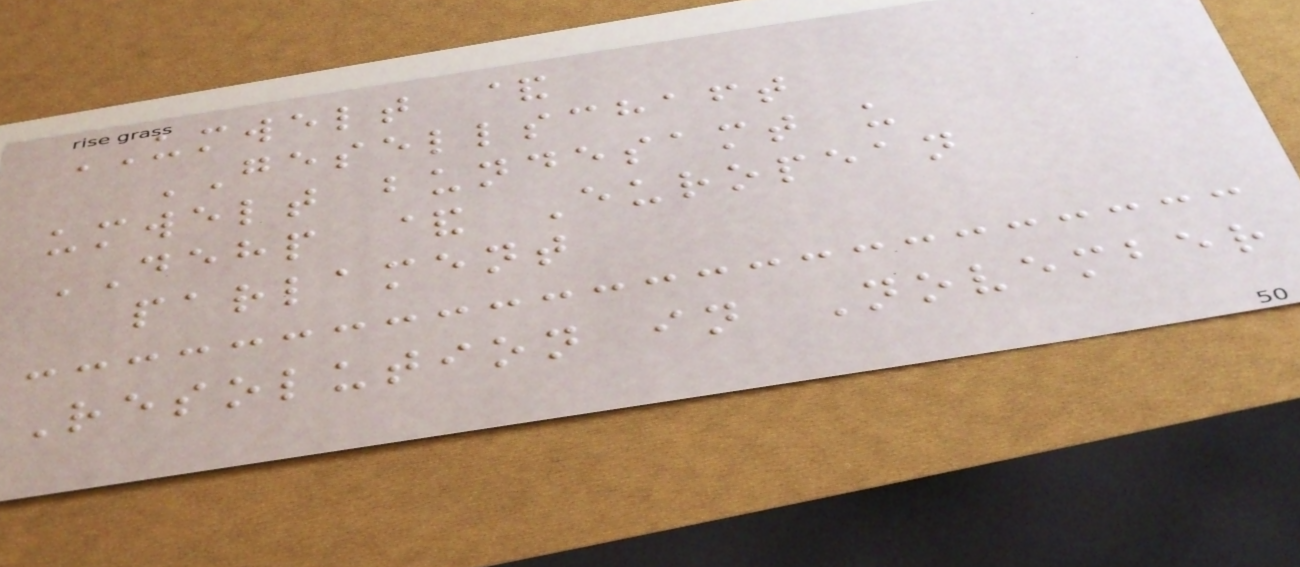UMWELT &
GESELLSCHAFT
umwelt bundesamt u
DEHP & European
parlament
Resolution in November
